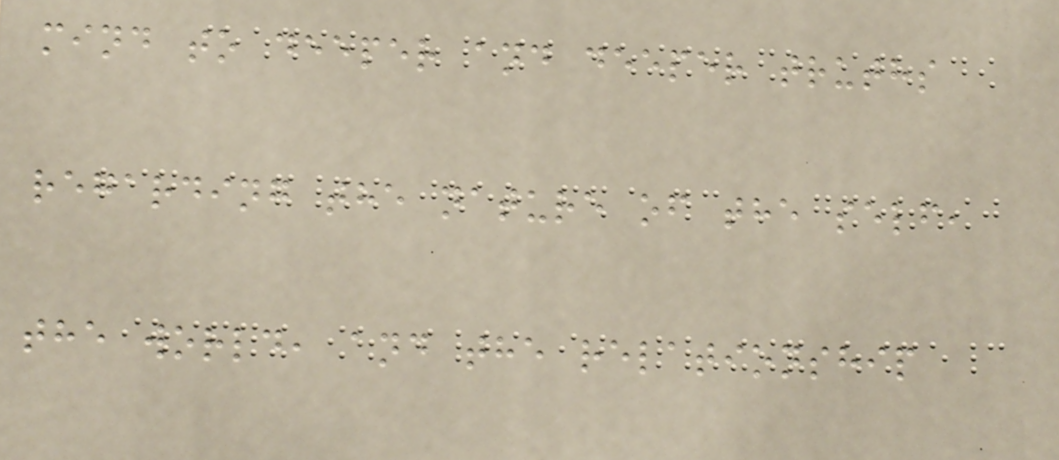mind to deeper and deeper truths
regarding the nature of the self,
the world, and the relationship
